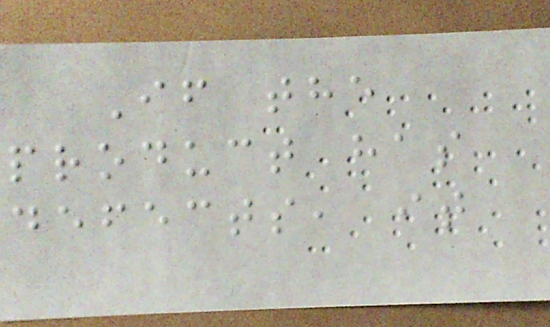If the
product has
defects, it
